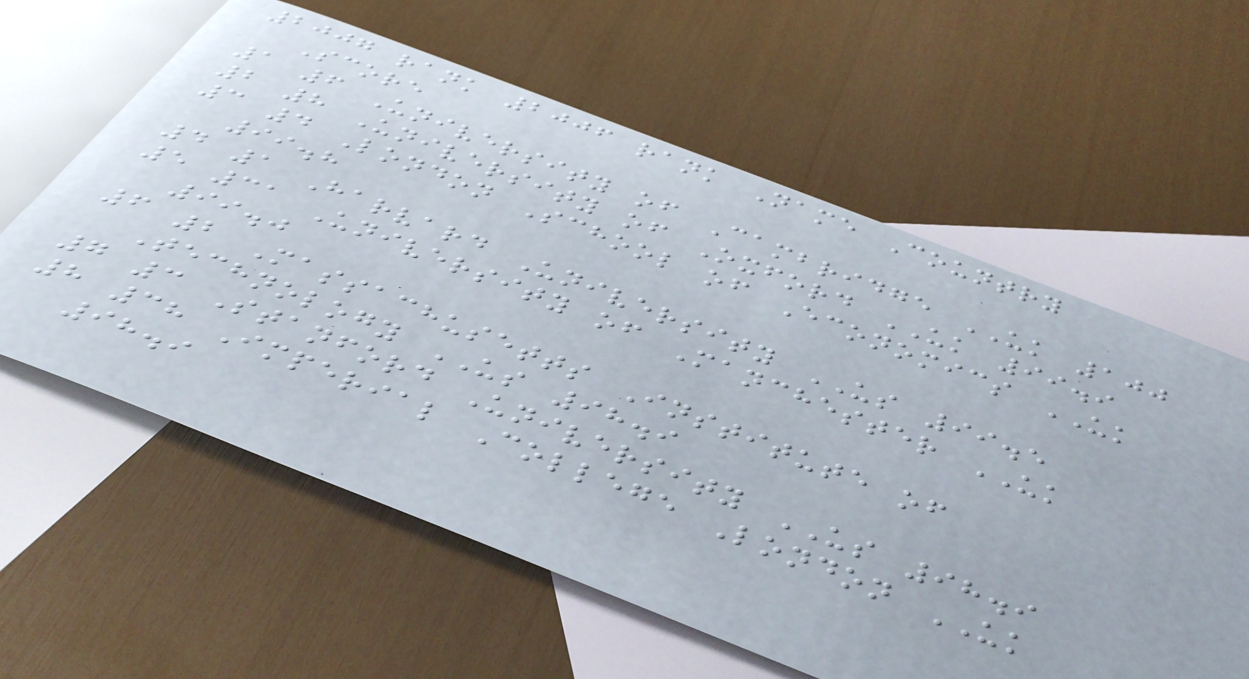2007 rank 2006 rank Name Country
Score
1 6 University of Cambridge UK 100
2 8 University of Oxford UK 99.9
3 4 London School of Economics UK
99.8
4 1 Harvard University US 99.5
5 31 University of Manchester UK
99.0
6 2 Massachusetts Institute of
Technology US 98.9
7 3 Stanford University US 98.9
8 38 Imperial College London UK
98.9
